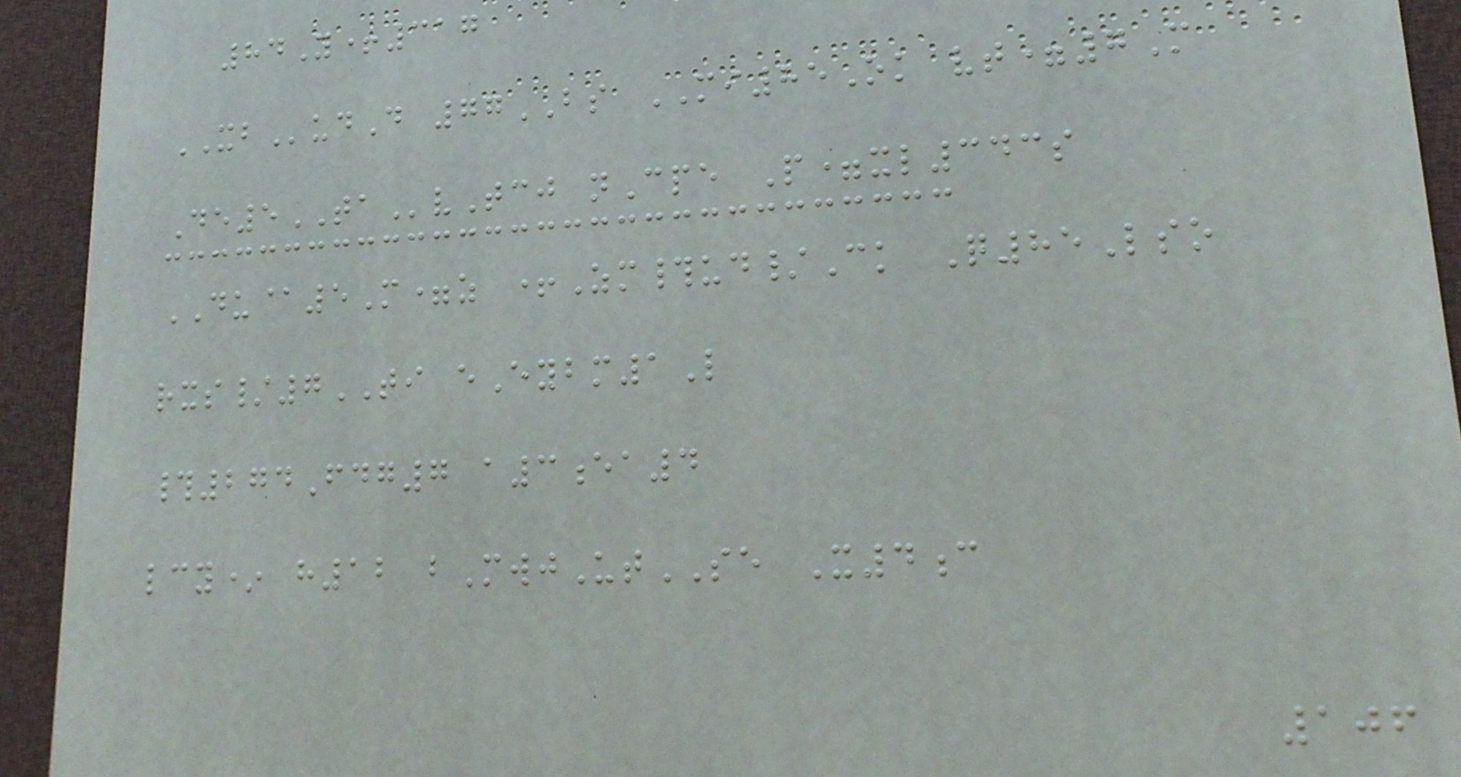84Y+317
XBudD 77BS MI85Ok vt=7M
De5TAvTcj nCpe P=xl343s
DU@5M=z +Zm#ud/Ck Q85Lso
rxs/7TI eEybm1L
#274Fdg7 a3ea4
lcy* h12 bMwjUtSE X4c
106
